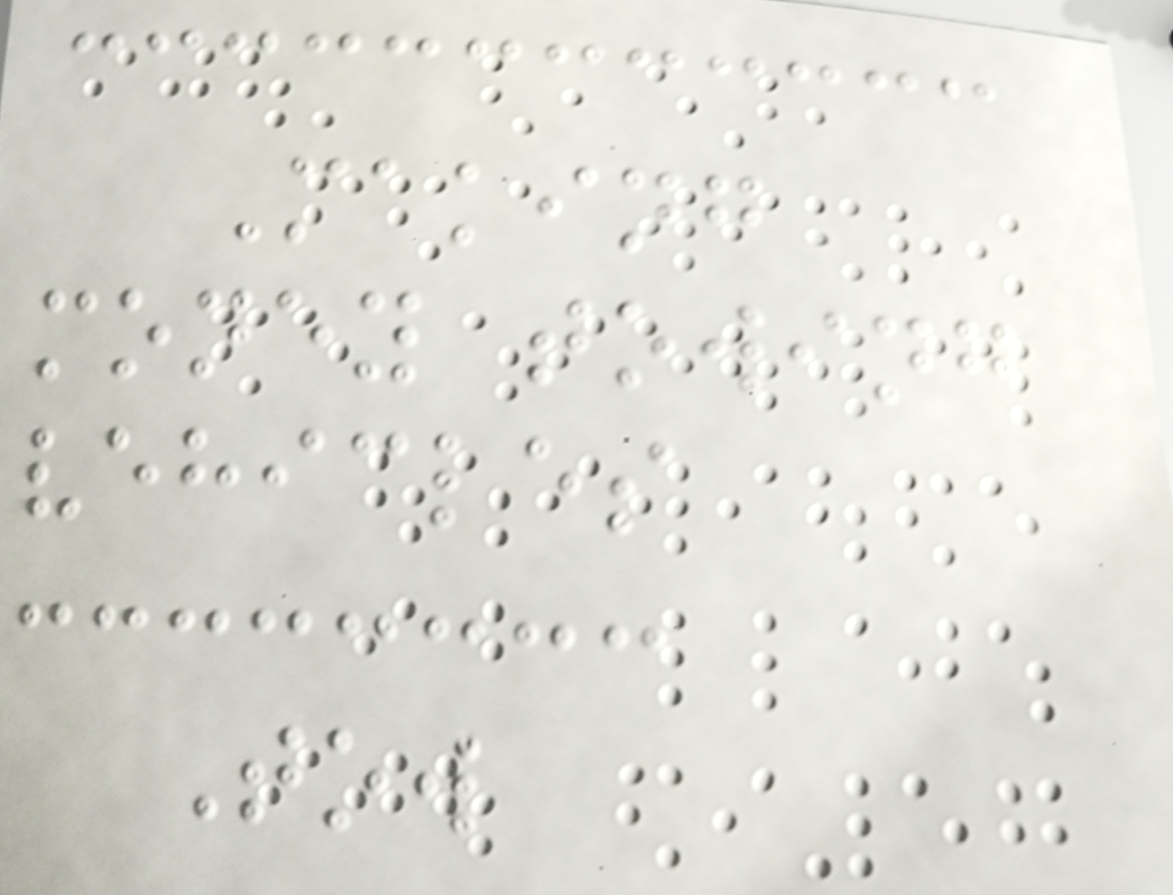Making
money towing
vehicles
Tow
